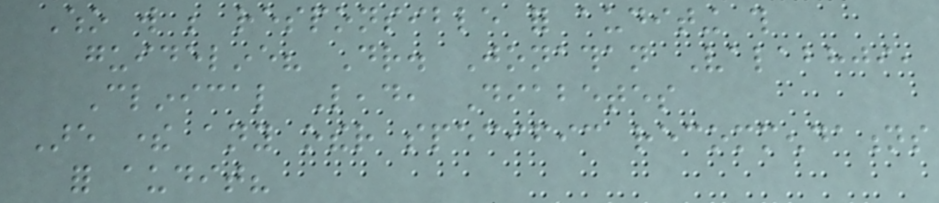Who will be responsible for auditing this
guideline? Dr. Jonathan Valabhji,
Clinical Lead, Diabetes
Are there any other specific recommendations
for audit?
